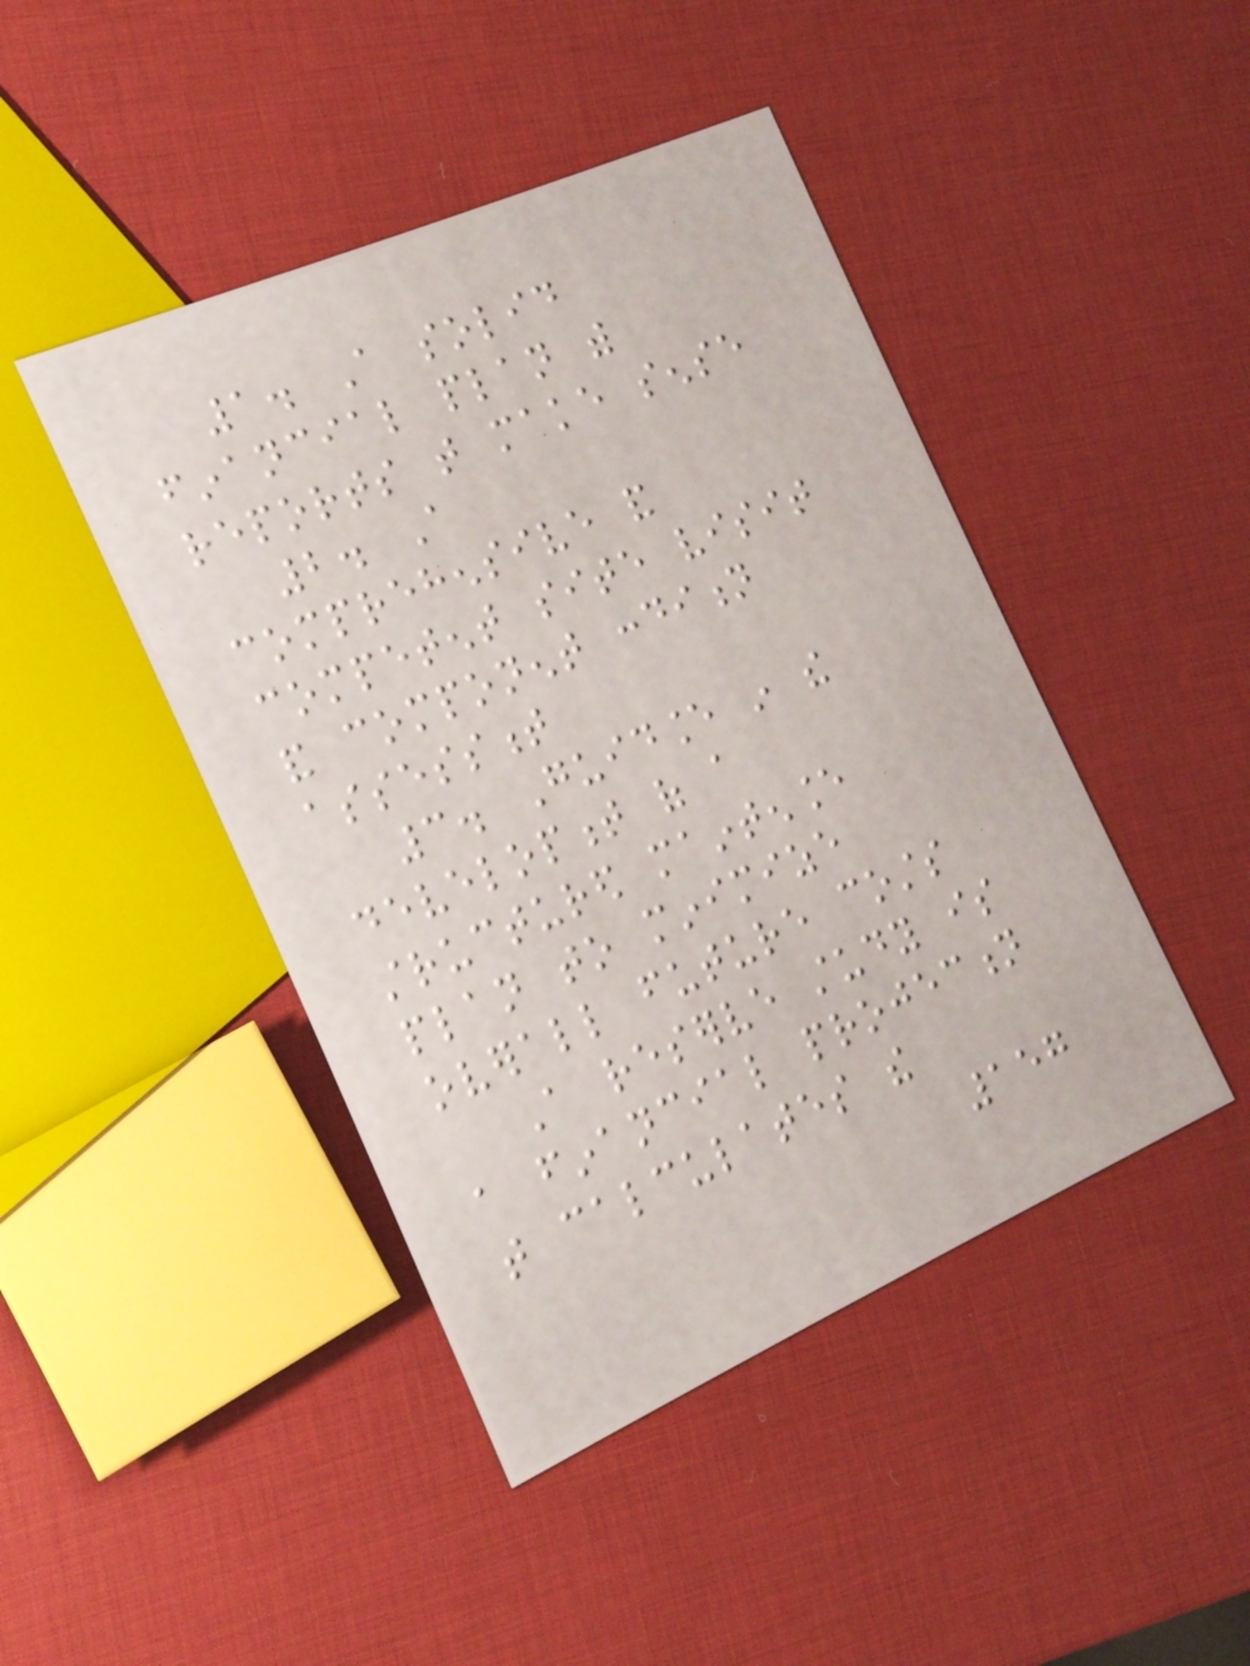1. A solid
financial plan with
reports that make sense
2. A
comprehensive and
competent site visit
and component condition
assessment
3. Guidance in the
development of a
structured maintenance
plan to minimize
overall future costs
A reserve study is
a financial projection
that calculates the
157
